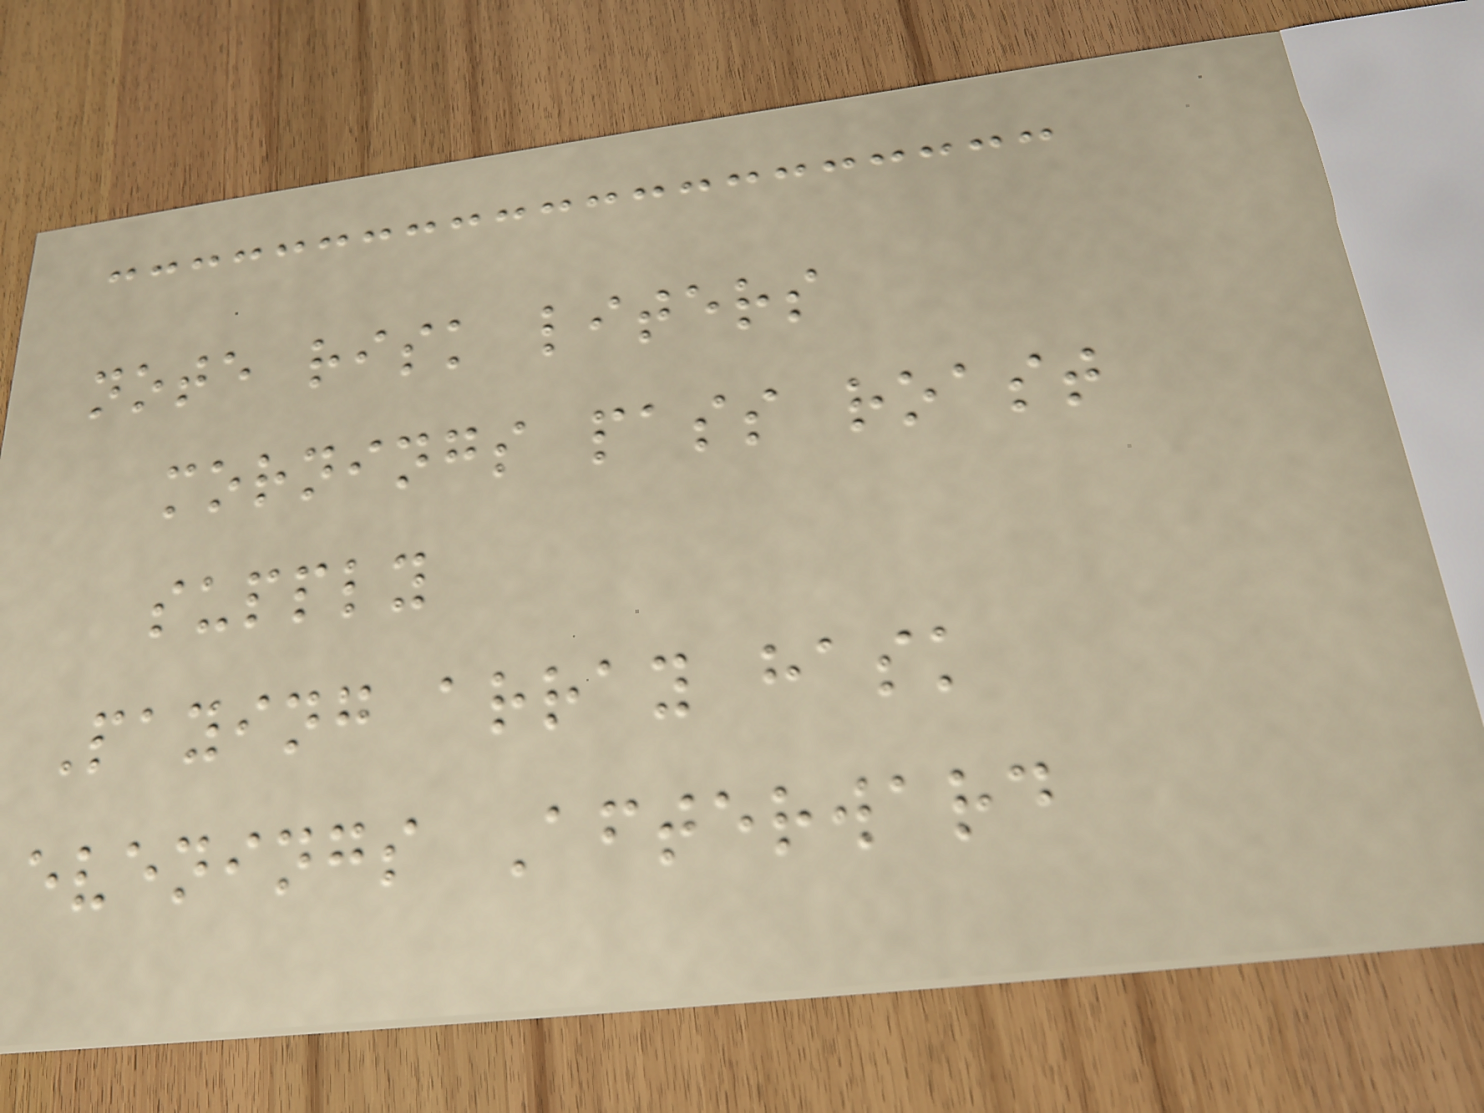note risk liters
mornings pass roast
supply
Paying array hask
evenings Afterward
